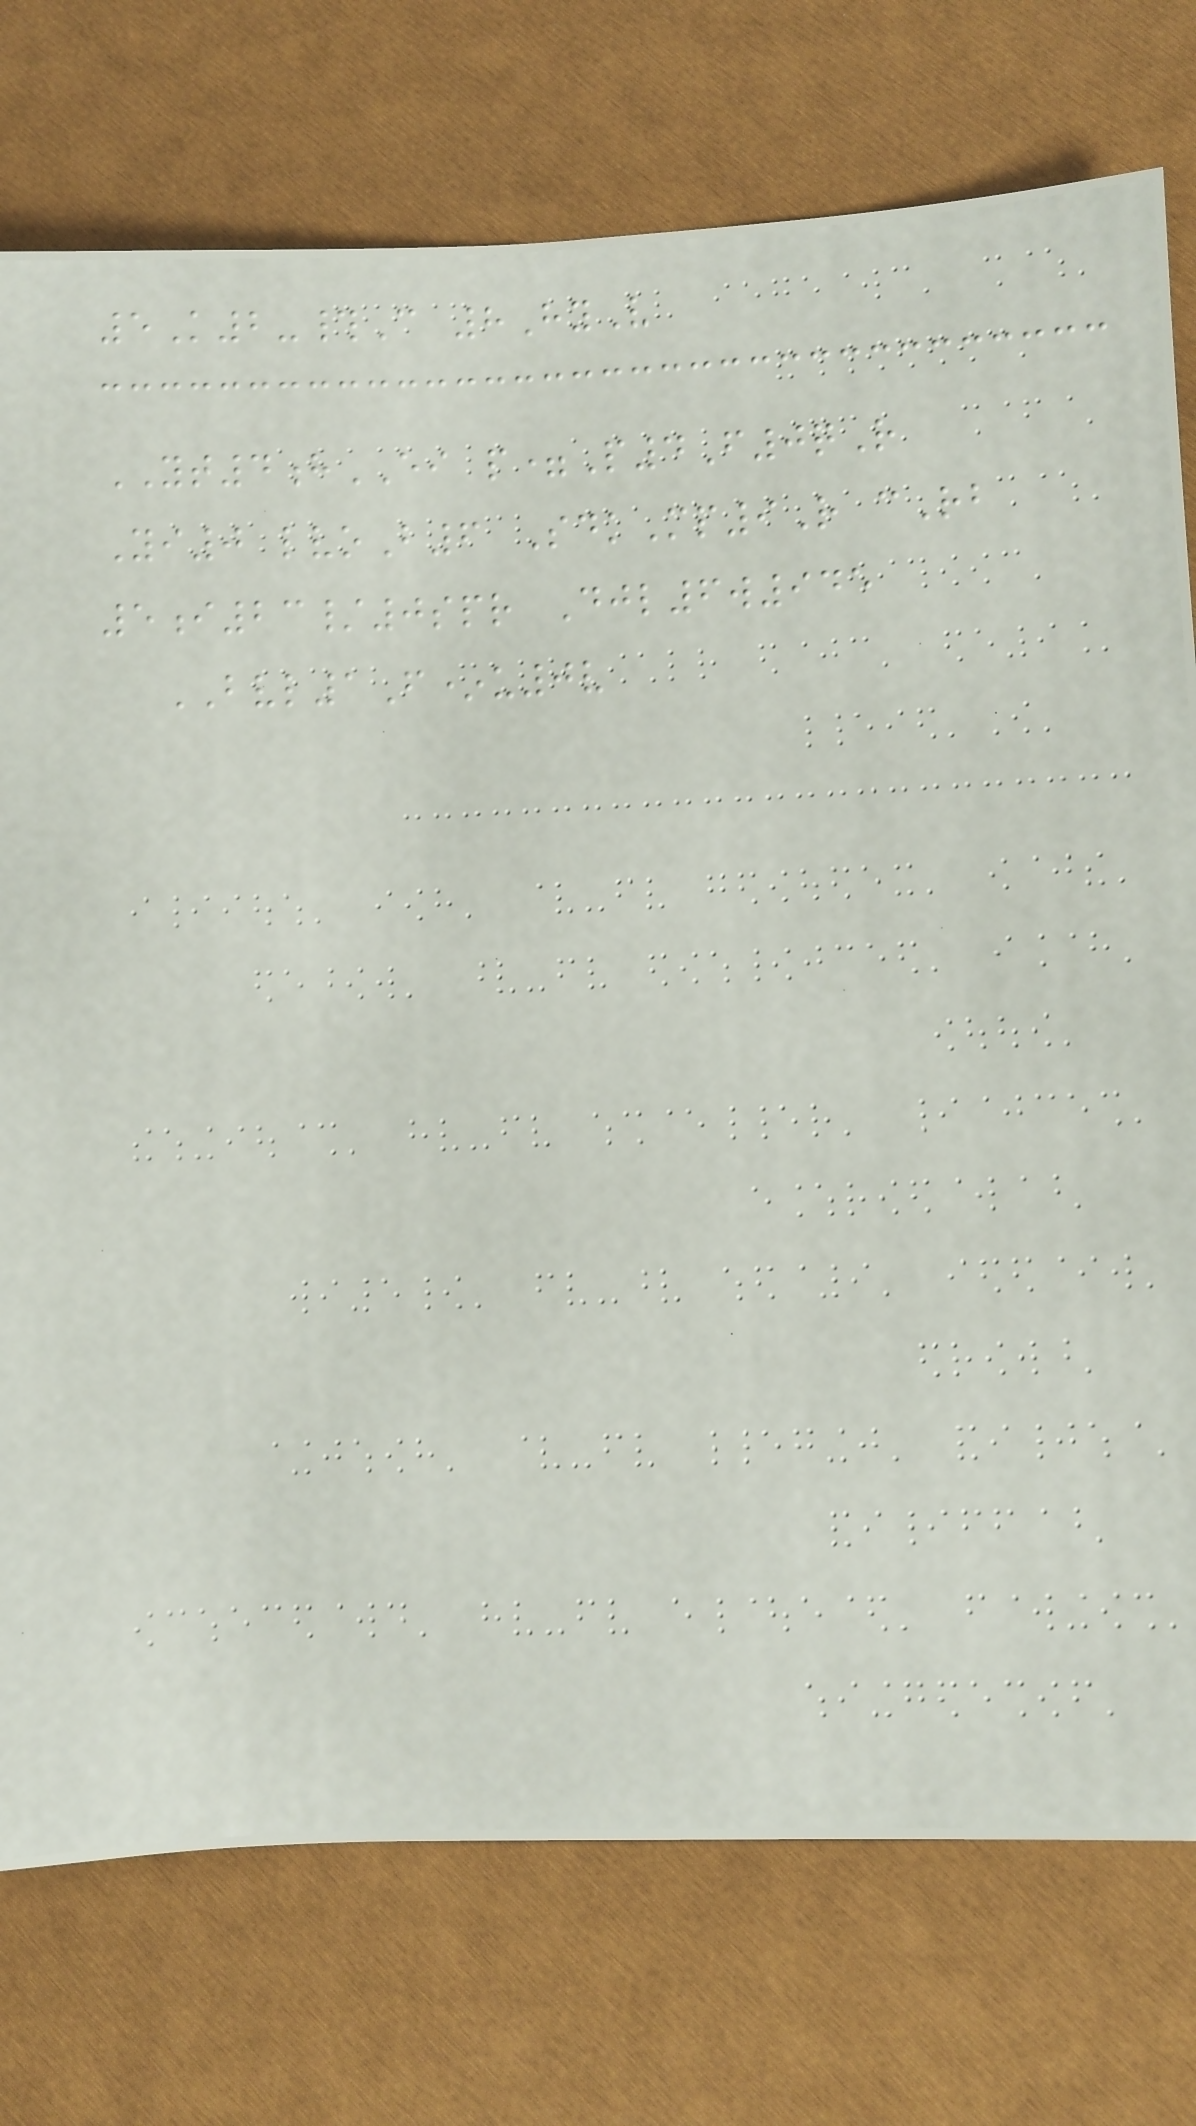5K2-#C 8HyV
YT4hEI p=P4F0qR
Yi0 lvoB6 SdkMp9R cRb
5i23/0spr Djl6w945
BVL1F*u0v
